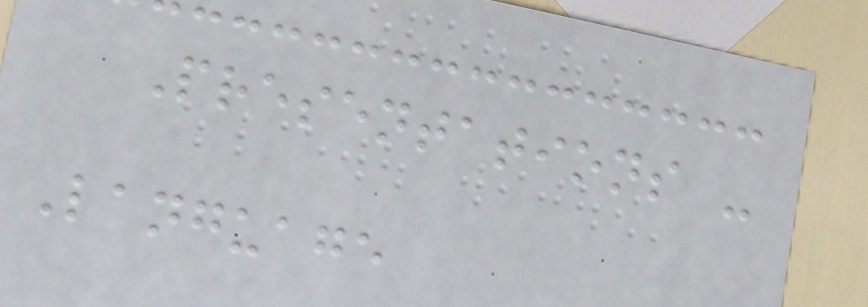Presentations -
Language
